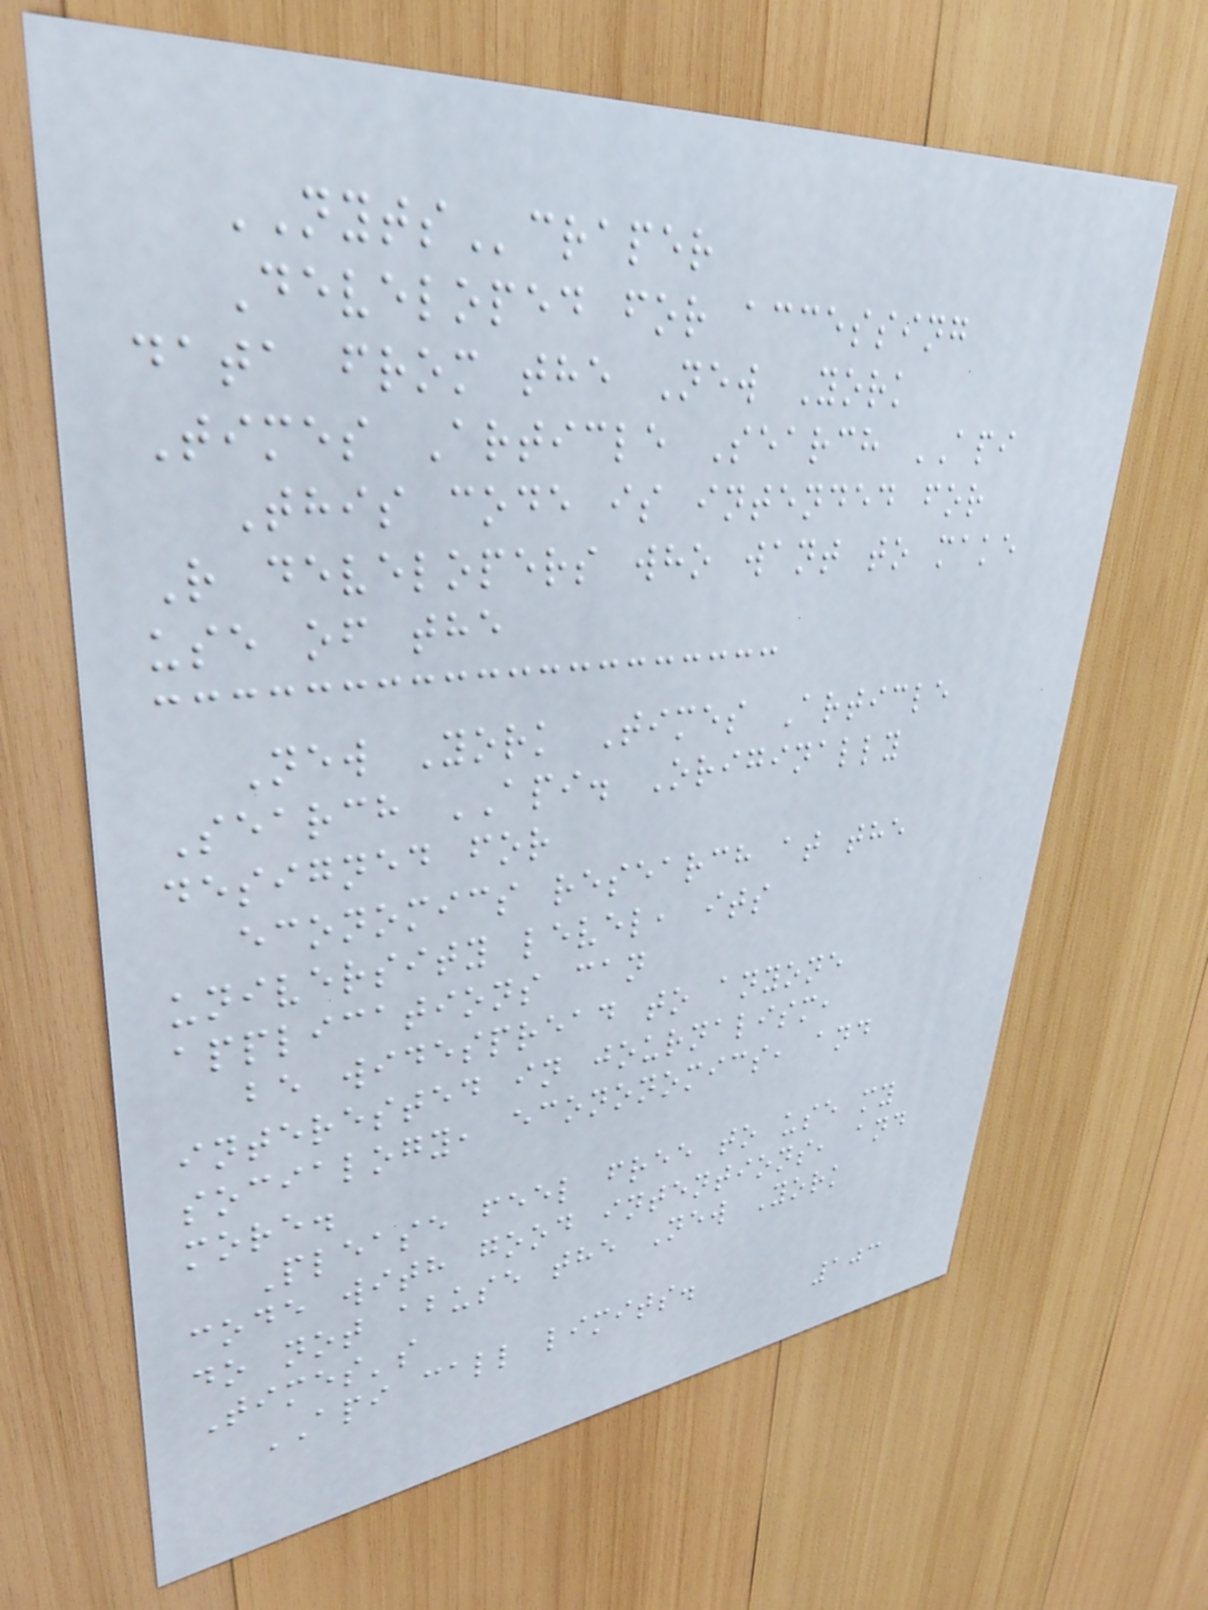NYTScraper
Developed for accessing
data from the New York
Times Article Search API
This code is intended for
R developers who want to make
use of the
New York Times Article
Search API. Originally
designed for
economics research at the
university level, its
applications can
be widespread to anyone
interested in journalism,
socialogy, econonomics, and
more.
Please feel free to use my
code with good intentions, and
do not abuse the New York
Times's
API call limits.
103
